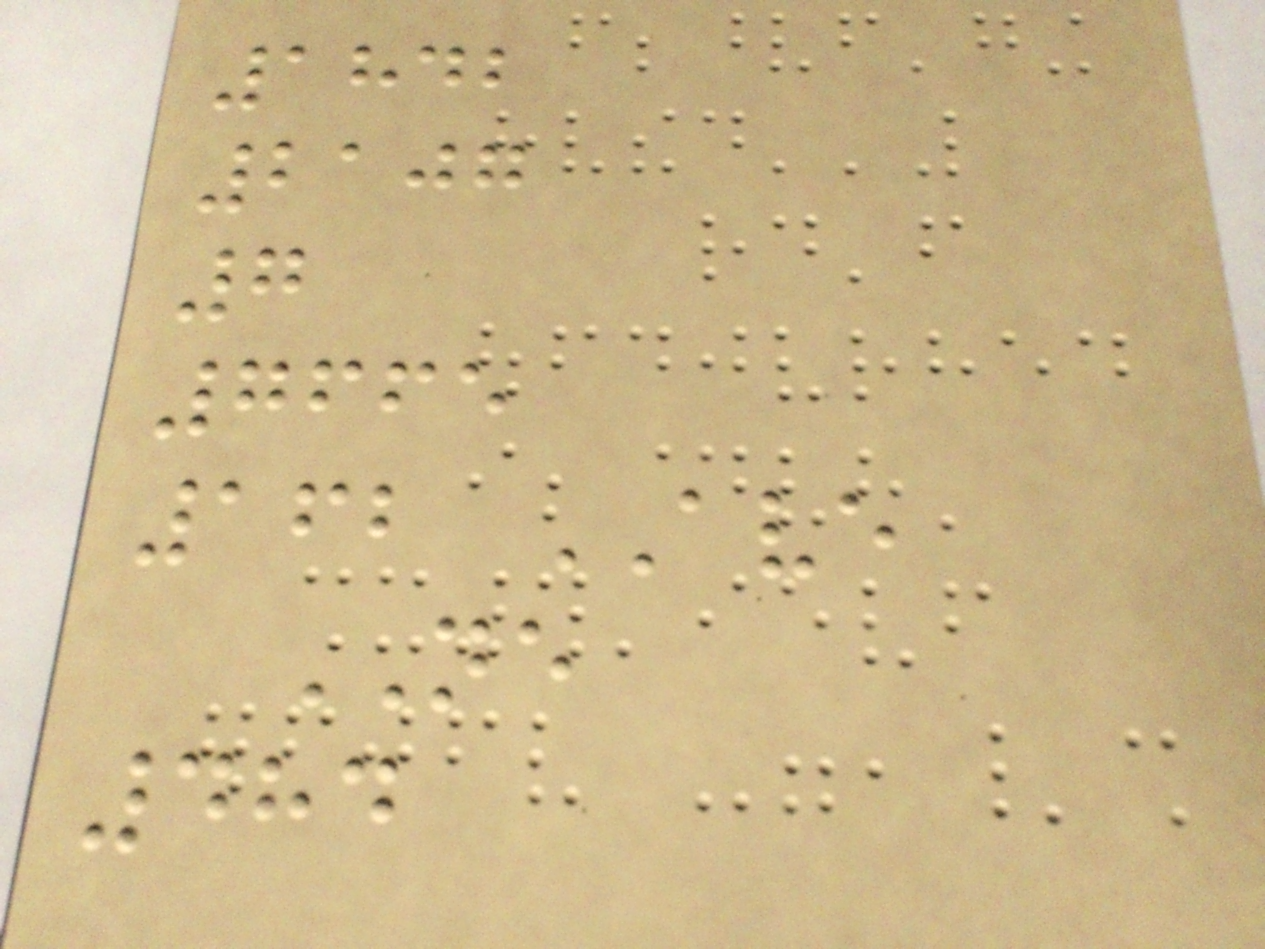1842
2107
7
7665
162 AVE
NE
484
